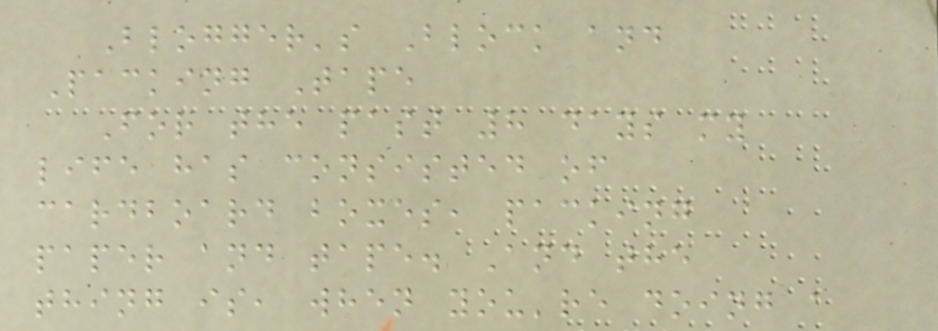Blogger's Block and
Packing Tape
For the past 8 days my
life has consisted of
cardboard boxes, packing
paper and tape. And the
thing is, when you're doing a
